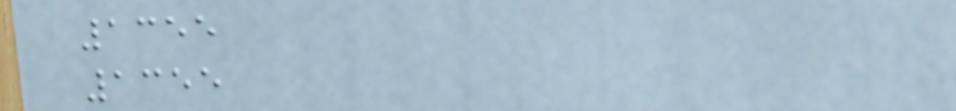1355
1355
